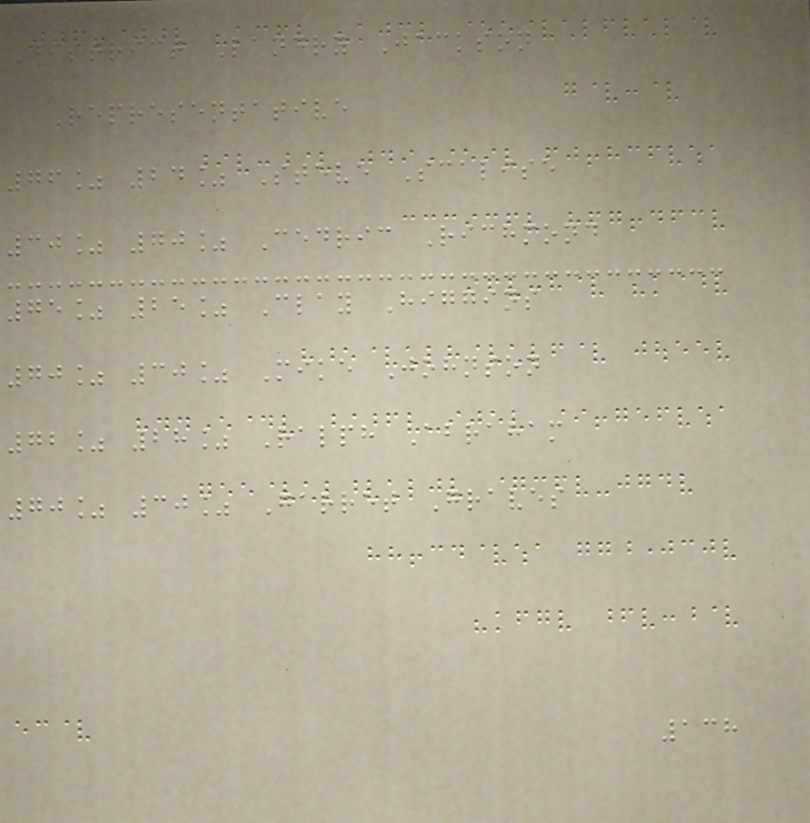District Landry Jackson
Representative
76% 24% Steve Scalise
30% 70% Cedric Richmond
75% 25% Clay Higgins
70% 30% Mike Johnson
72% 28% Ralph Abraham
70% 30% Garret Graves
138
